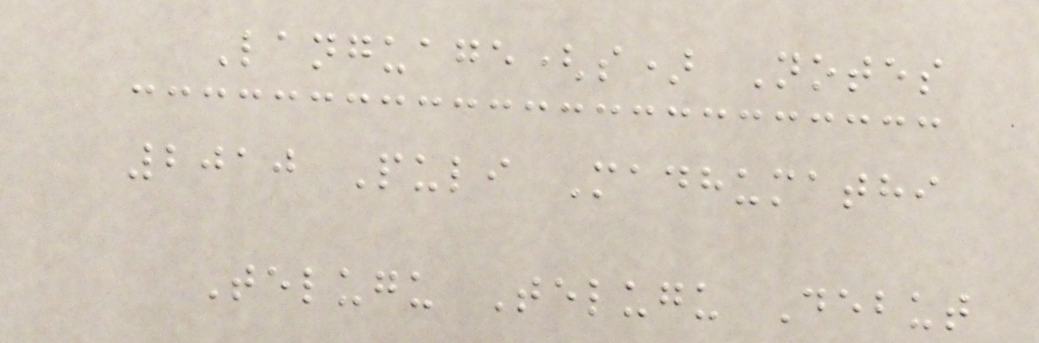Language(s) Notes
2010 Puli Madhumathi
Telugu Telugu Debut
